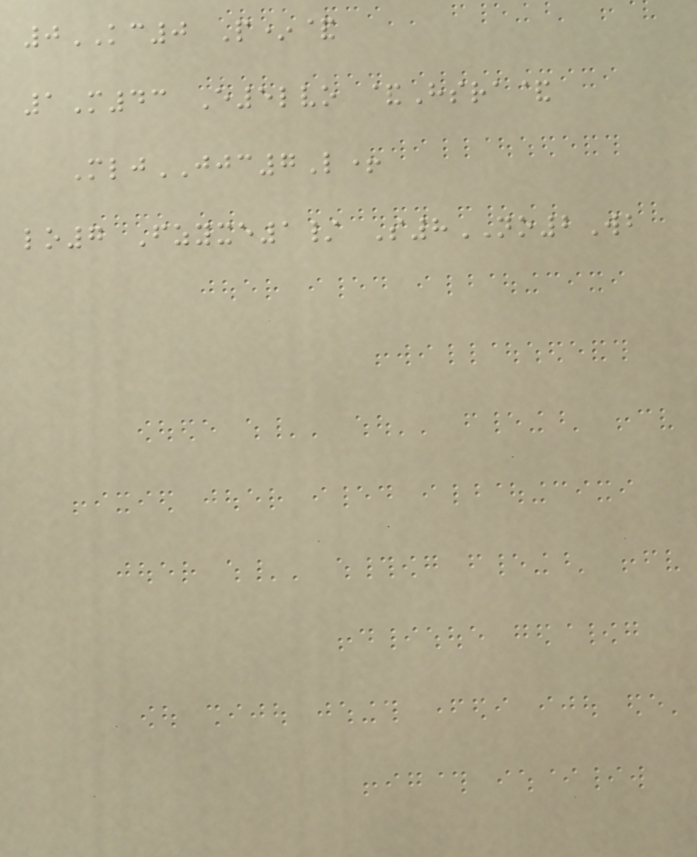0KC0 P*&
1M43 E5lvo &Hsra&
MljJJC7L+
lo7 Fzyxe1/ S8NO2Wb
